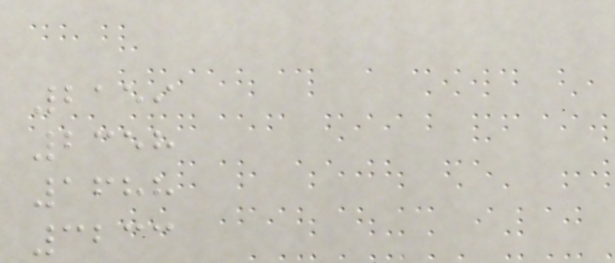2159
2358
1688
3233
